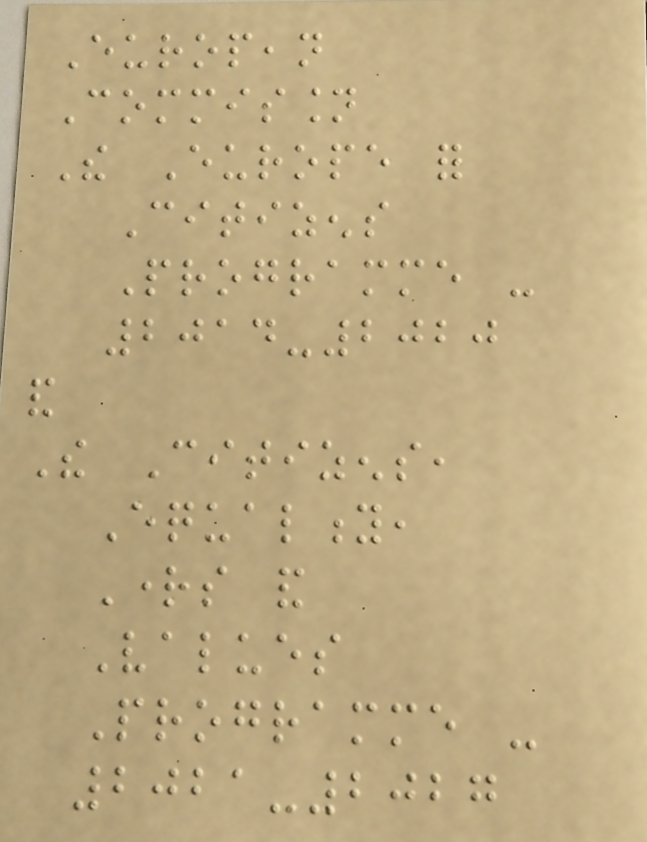European
Commission
The Europe for
Citizens
Programme -
2014-2020
and
The Citizens,
Equality,
Rights and
Values
Programme -
2021-2027
